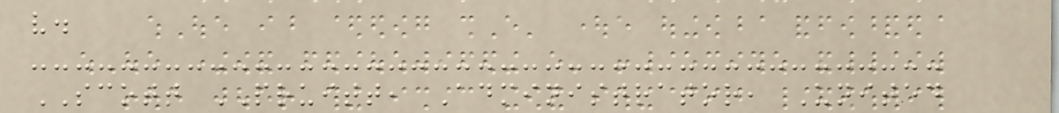v.
SCOTT PRUITT, Administrator, United
